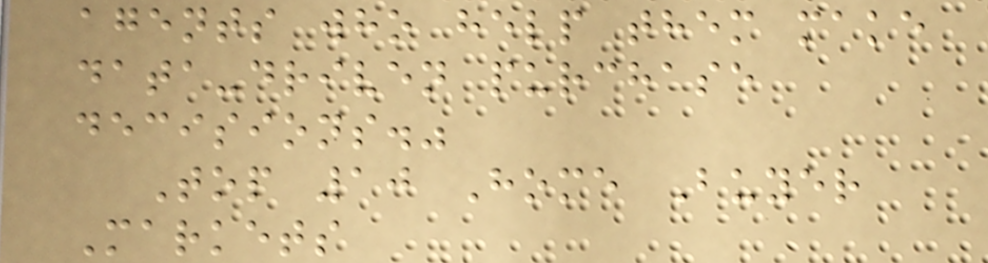agents who help them make
data-driven purchase
decisions."
Top 10 Home Buyer
Markets
